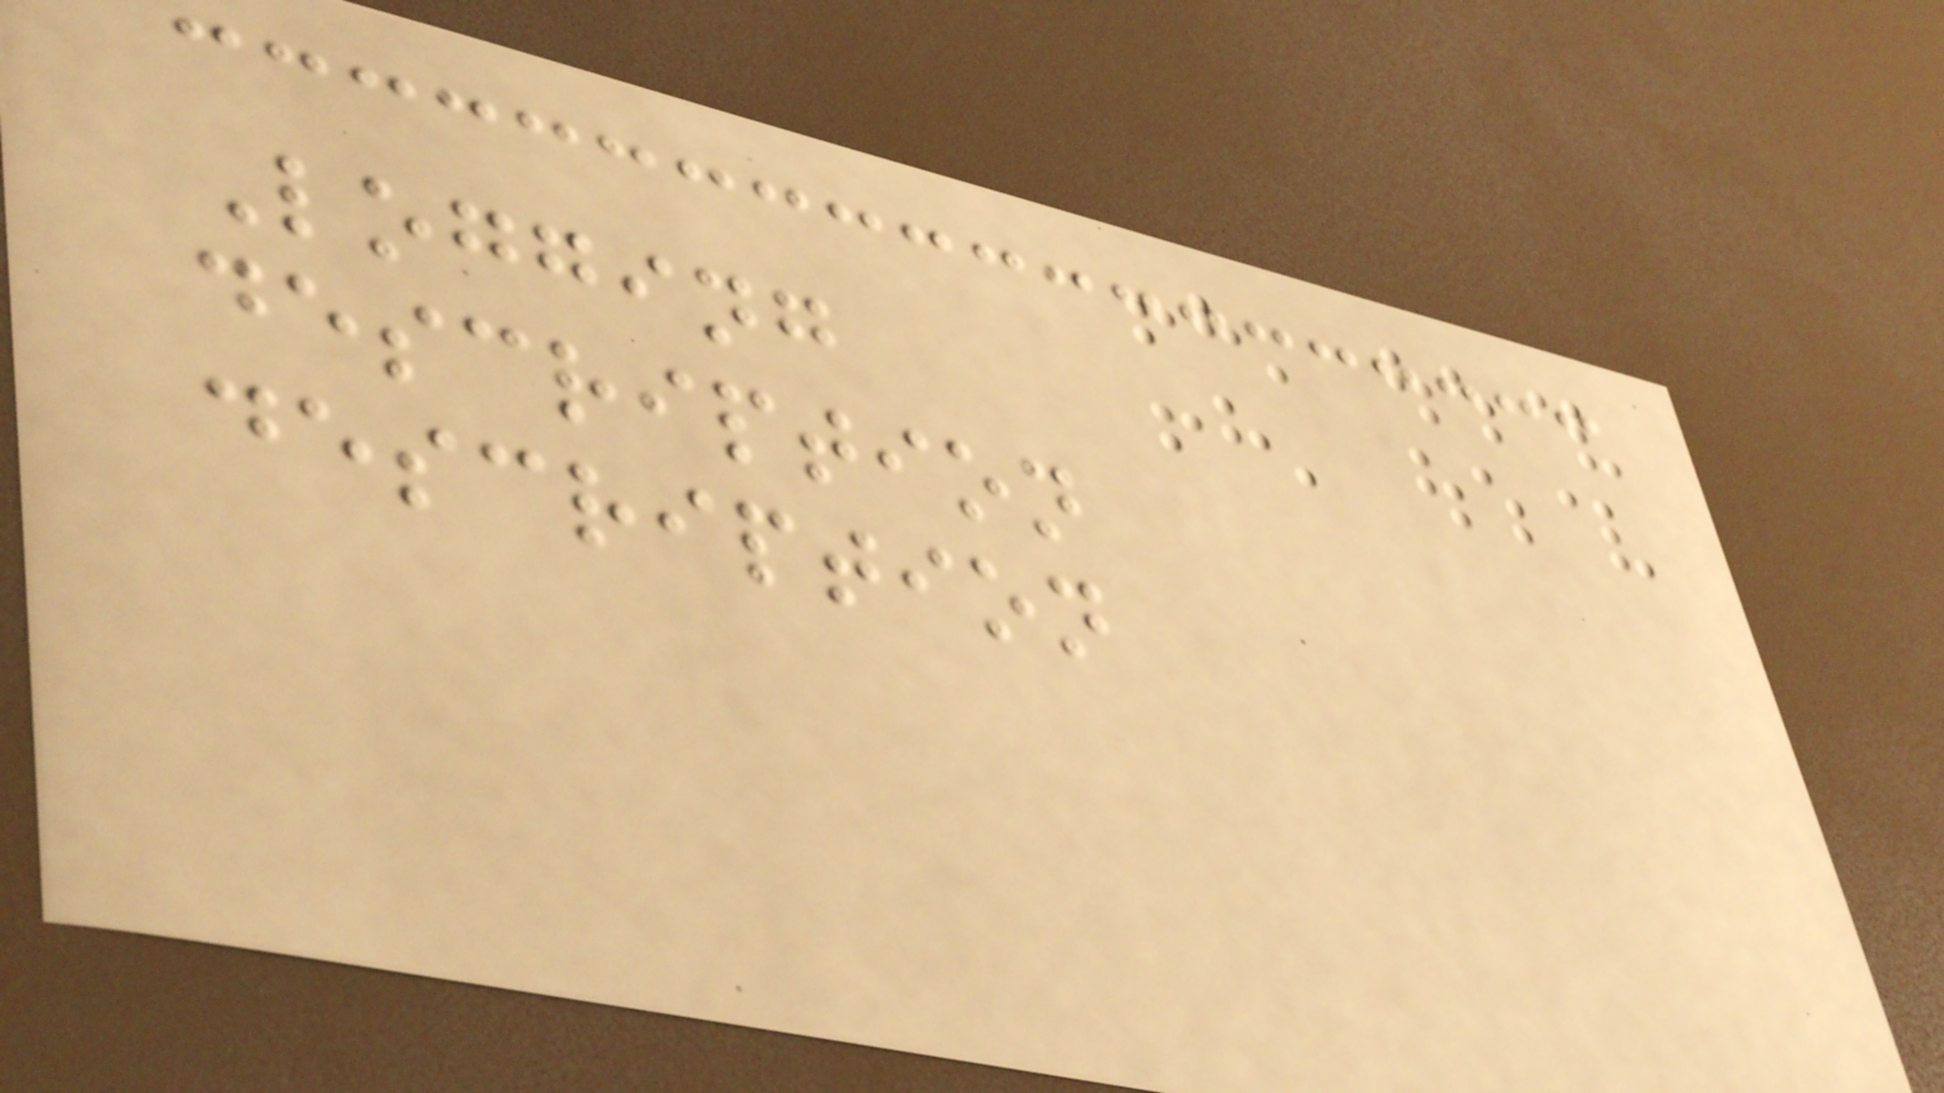Logging
description
description
